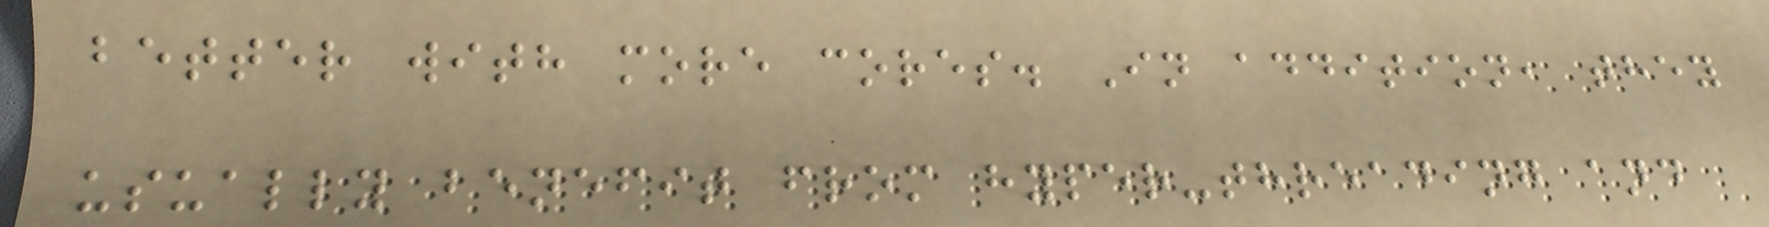better with more cores. In addition, they
usually benefit from hyper-threading and
